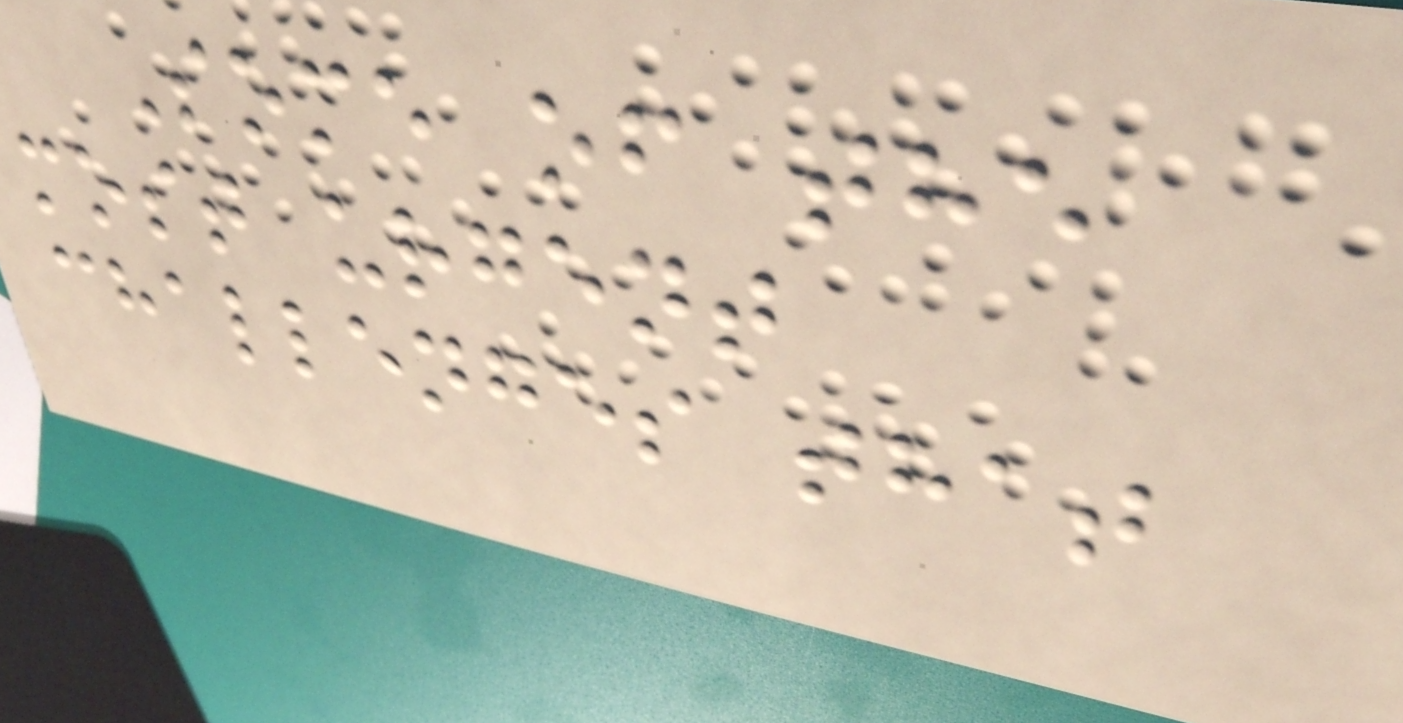Some of the
most urgent
challenges that
